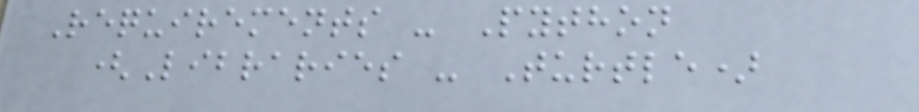Requirements - Python
(Libraries - Turtle)
